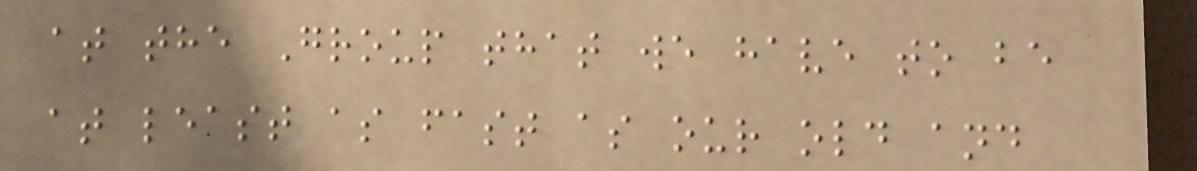at the Group that we have to be
at least as fast as our old and
